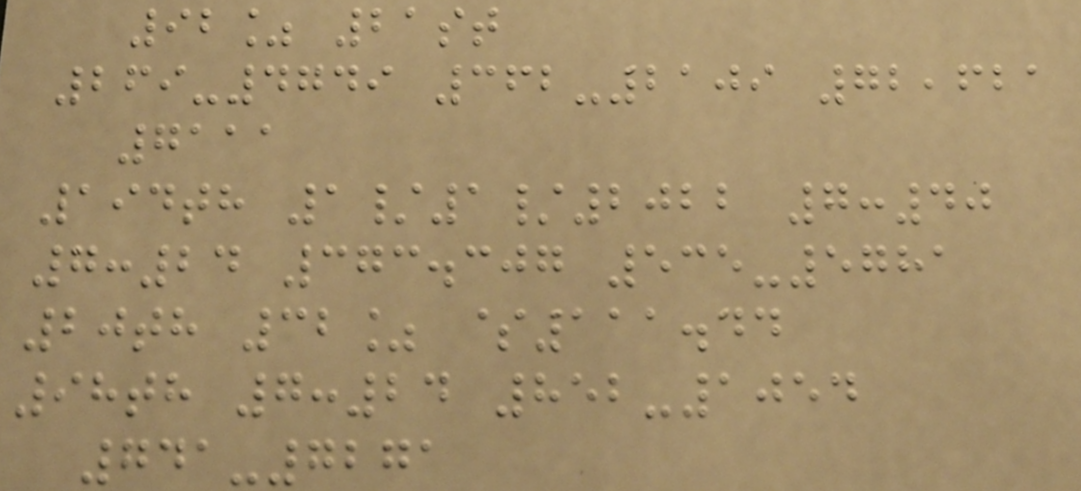92% 21st
269-4749 362-2109 72,621
7111
194th 1/1/2022 7:40
7:24 373.307 535-5781
20th 32% $111.44
98th 7:24 852-1054
741-7271
